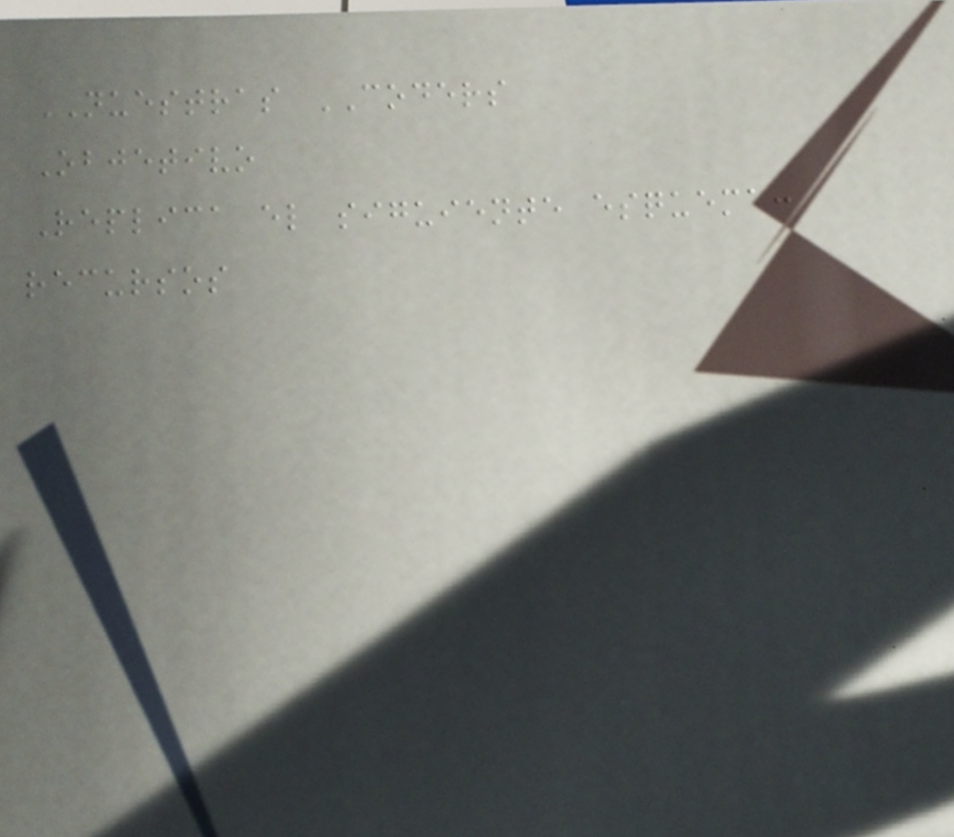NUESTRAS CODERS
Objetivo
Replica el siguiente esquema:
recursos
